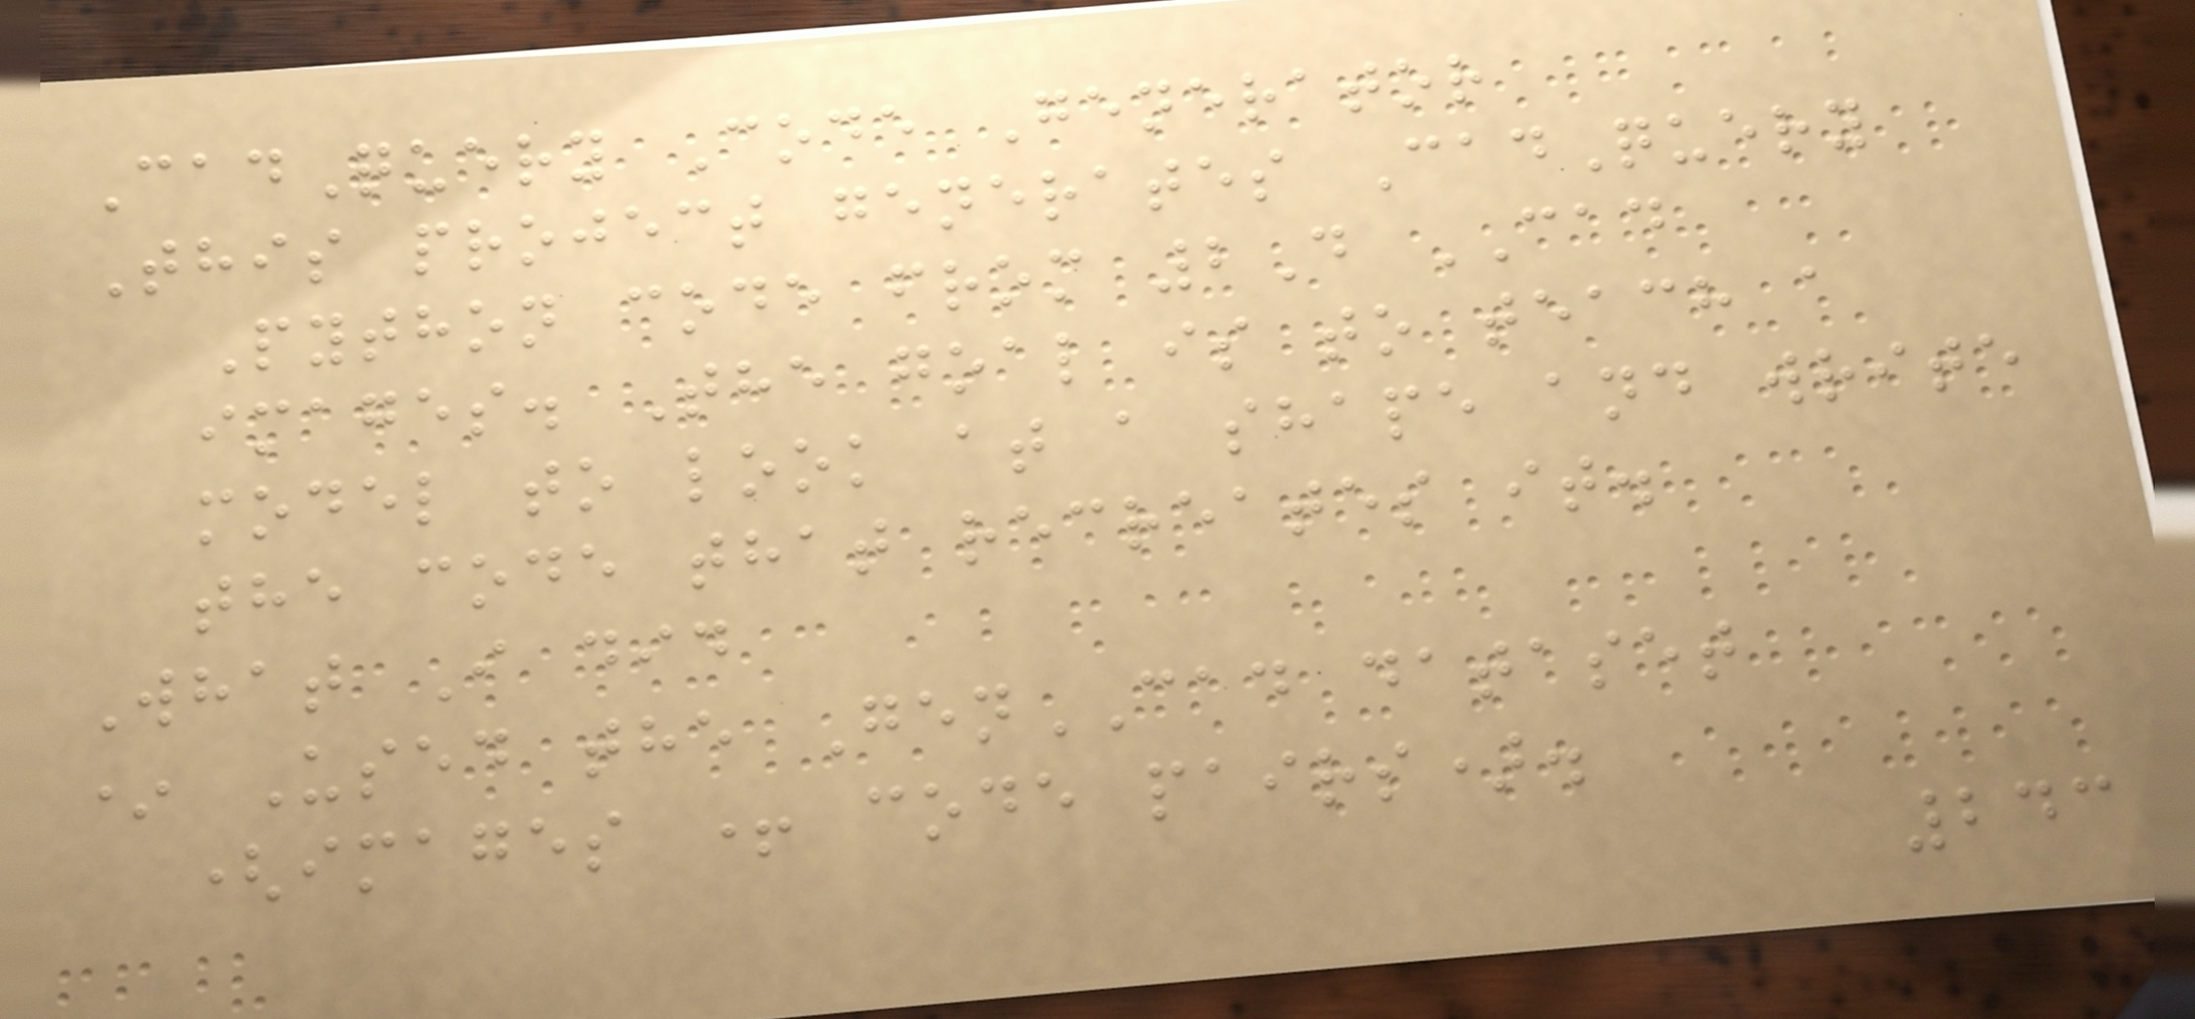CadQuery Code Generator
This project generates CadQuery
Python code from 2D CAD
images. The goal is to teach a
model to look at a shape and write
the code that recreates it.
What I did
* Used the GenCAD dataset
(images + code pairs).
243
